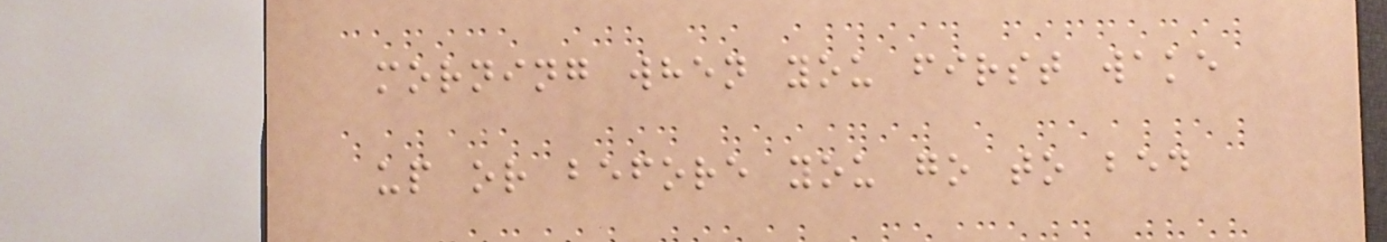morning when you first wake
up or before you go to bed
